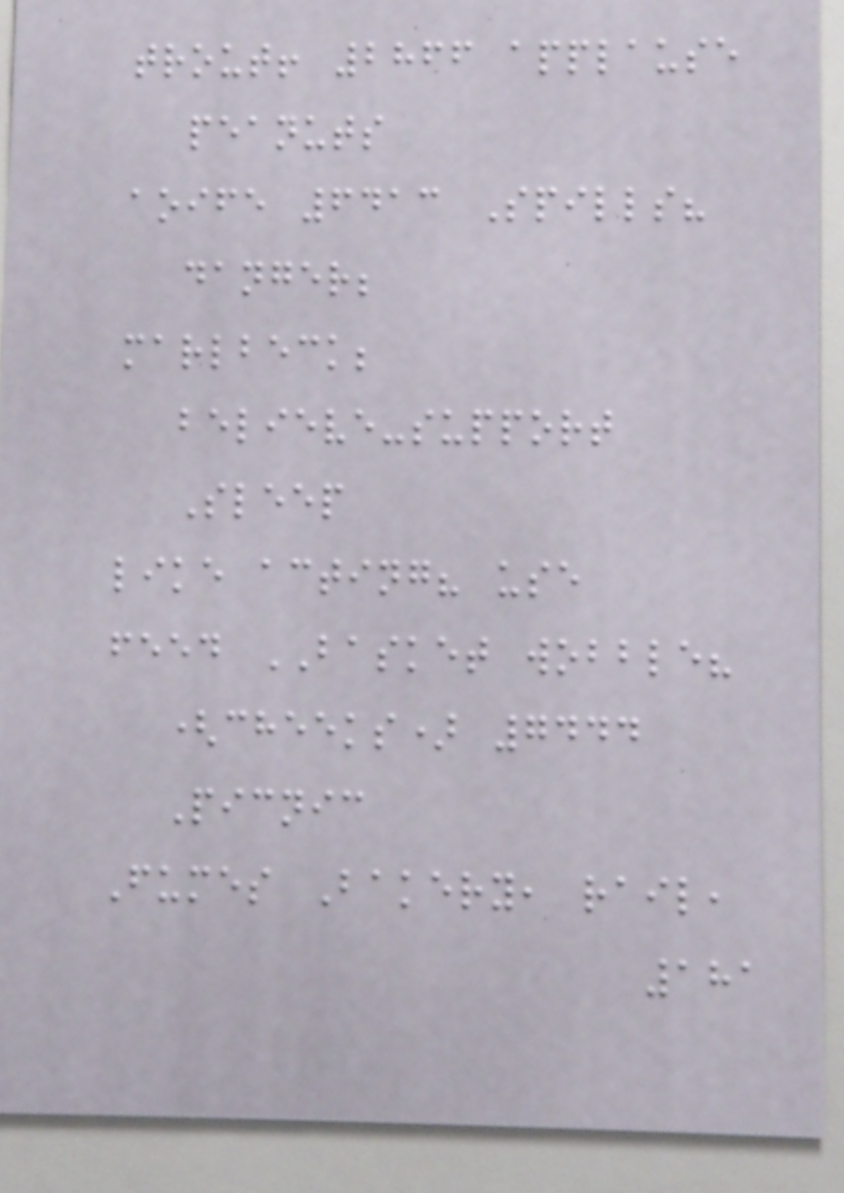trout! 2866 applause
peanuts
aoife 6413 Spills?
danger;
marlbeck;
believe-support
Sleep
like acting? use
feed BASKET wobble?
(cheeks) 7444
Picnic
Fumes Bakery, rail,
181
